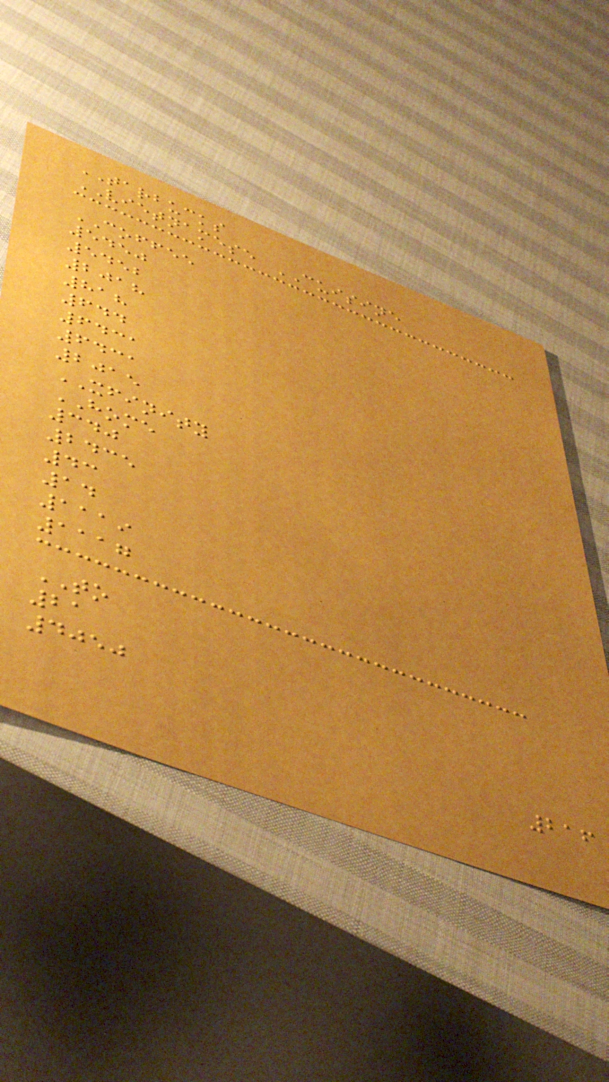TARBUCKS
VIETNAMESE CUISINE
COFFEE
5450
5452
2018
818
644
6431
6431
2015
XFINITY
HOME
340
2435
43
14
1119
1117
TO
21
4050
216
